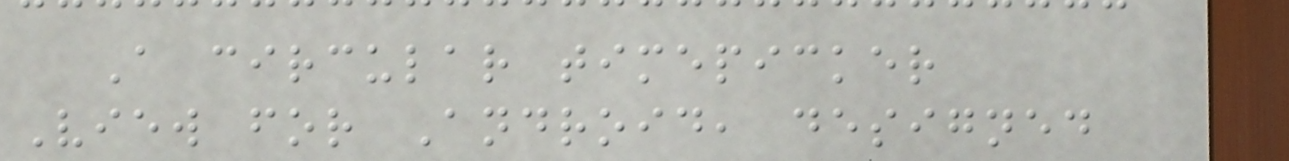A circular timepicker
View for Android, designed
